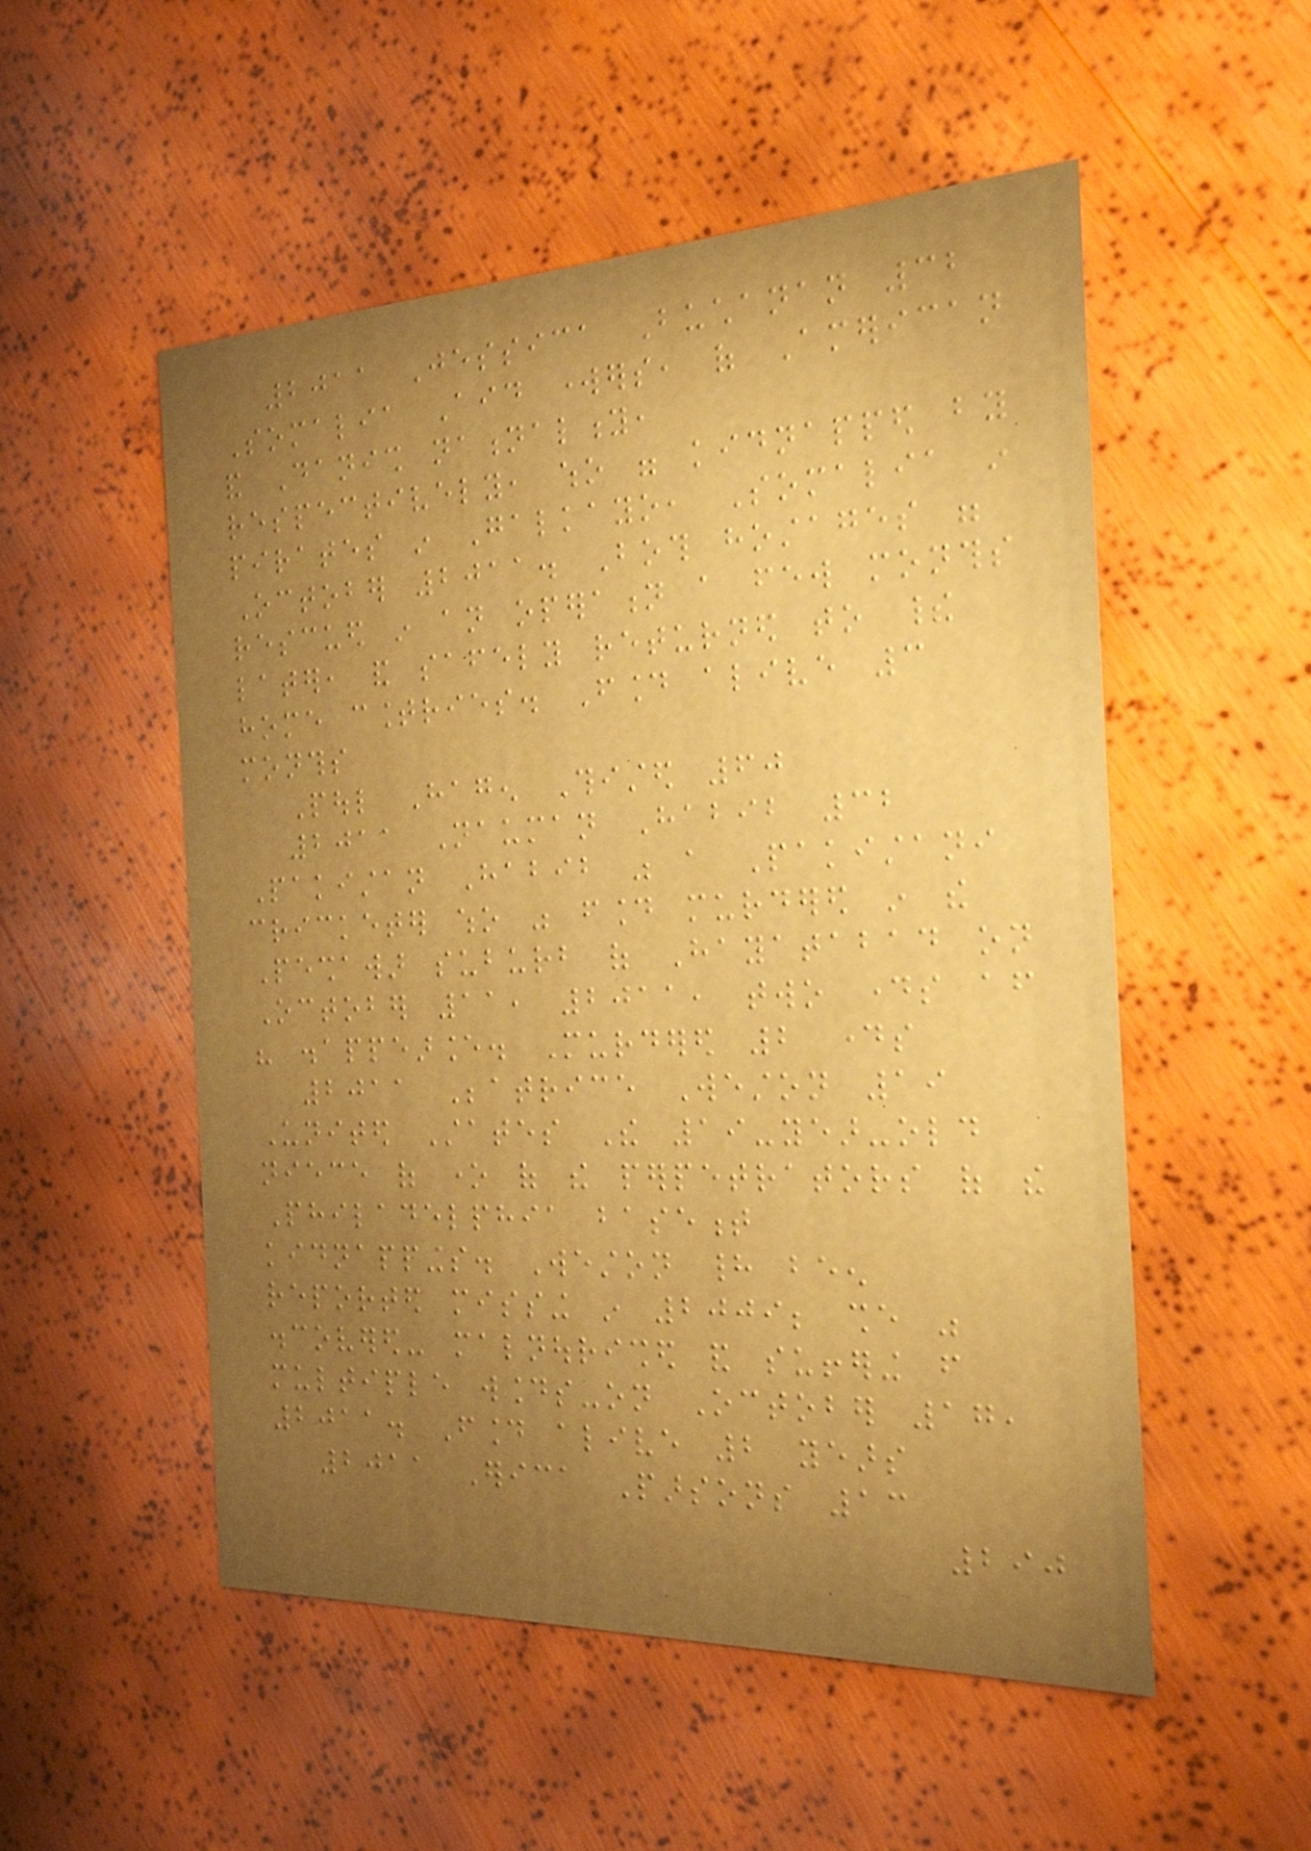2011 Jessica Buchanan 32
Somalia Aid workers, of American
and Danish nationality,
respectively, who were kidnapped by
pirates in Galkayo, Somalia in
October 2011. Both hostages were
rescued in an operation a few months
later, and safely returned to their
home countries. Found alive 3
months
Poul Hagen Thisted 60
2011 Nauman Habib 32
Pakistan Habib was a Pakistani
cricketer who was found murdered in the
Peshawar suburb of Hayatabad on
October 11, 2011, two days after
his disappearance. Murdered 2 days
2011 Beatrice Weston 19
United States The 19-year-old
niece of one of the perpetrators of the
Philadelphia basement
kidnappings. Weston had been
reported missing in 2009; she was
discovered- malnourished and suffering from
multiple wounds-on October 17,
2011. Found alive 2 years
2011 Erica Parsons 13
290
